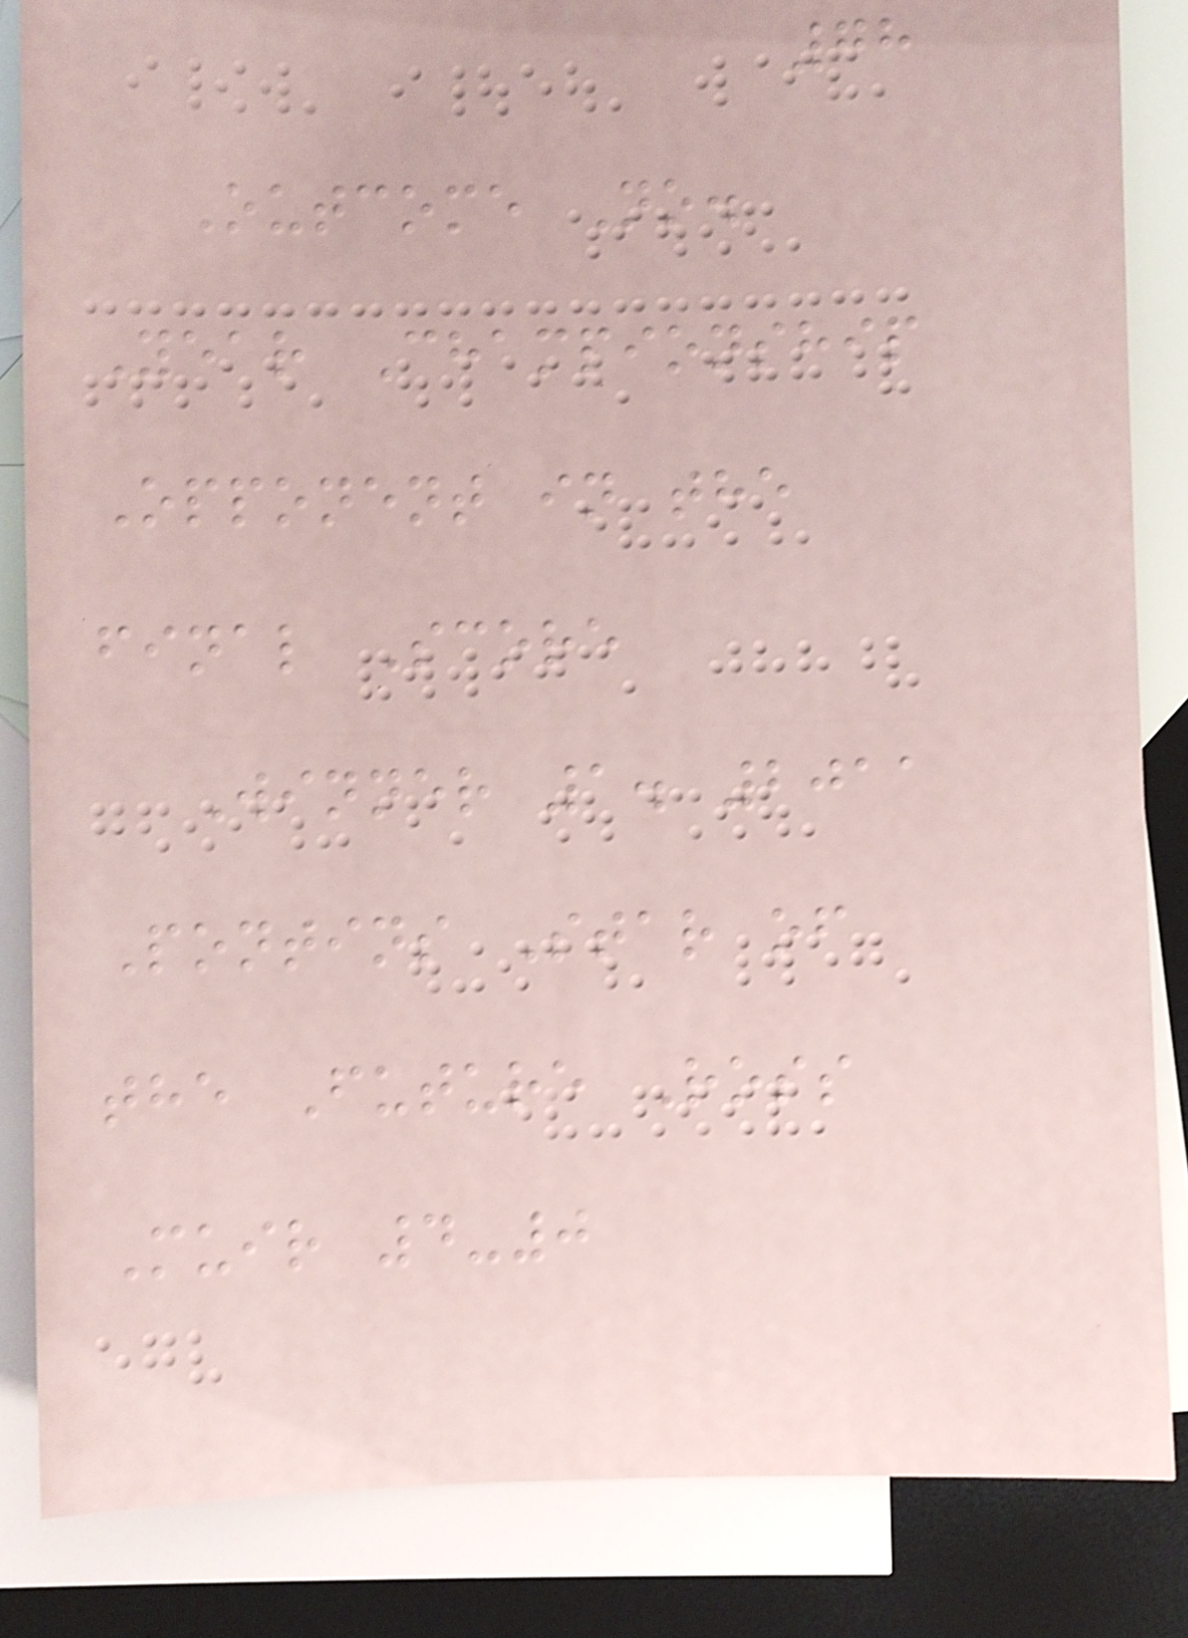78
Outcome No.
Year Championship
Opponent in the
final Score
Winner 1. 2011
Pontins Star of
the Future Ross
Muir 4-0
